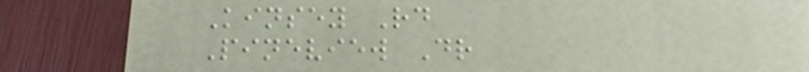Kinsey Rd
Pineview Dr
